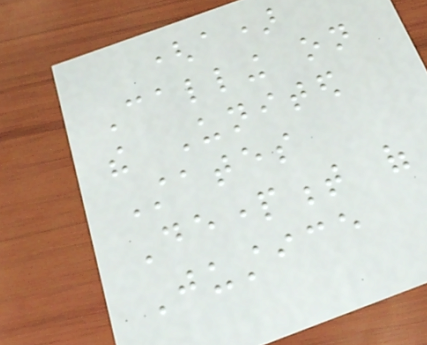(a)
Calling on
the United
States
Department of
Justice
